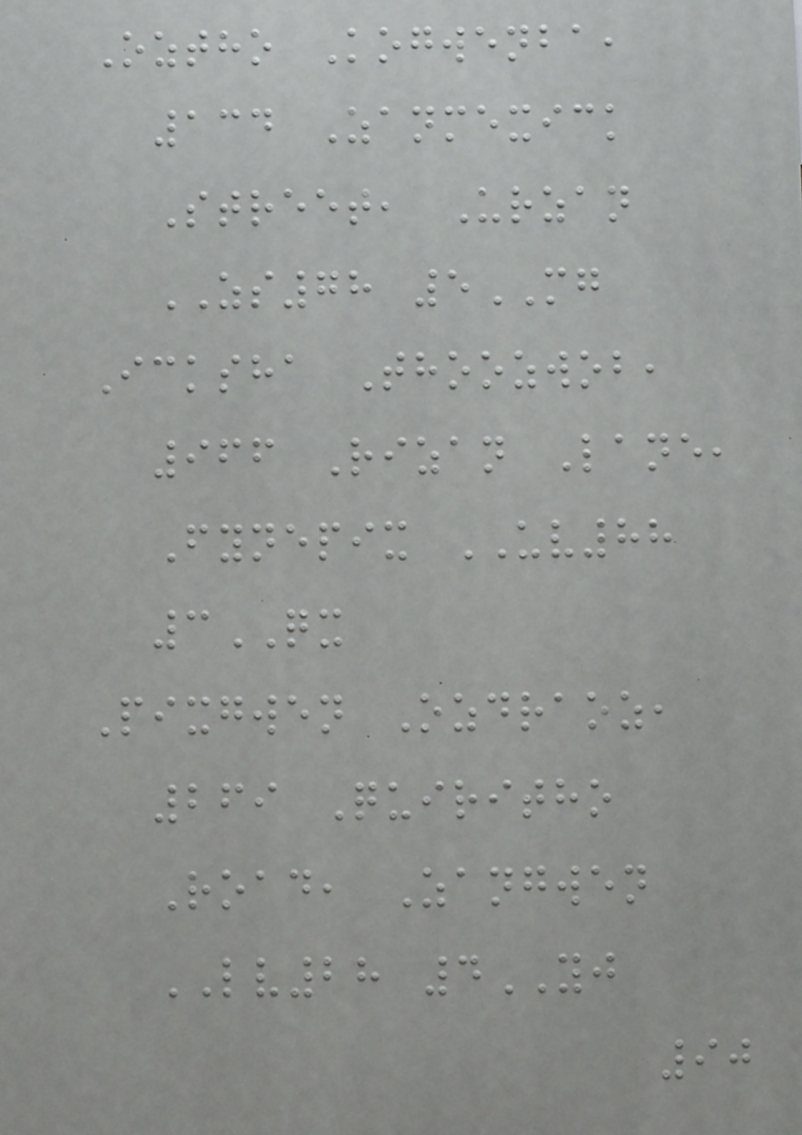Oztho Kogwenba,
134 Zanmexick
Street, Urzan
ZS78 5MG
Icksha Thoozwob,
966 Rizan Lane,
Fynepix UV88
3QX
Pixgwen Ozdraoz,
269 Quiritho
Road, Zangwen
LV28 4YJ
90
